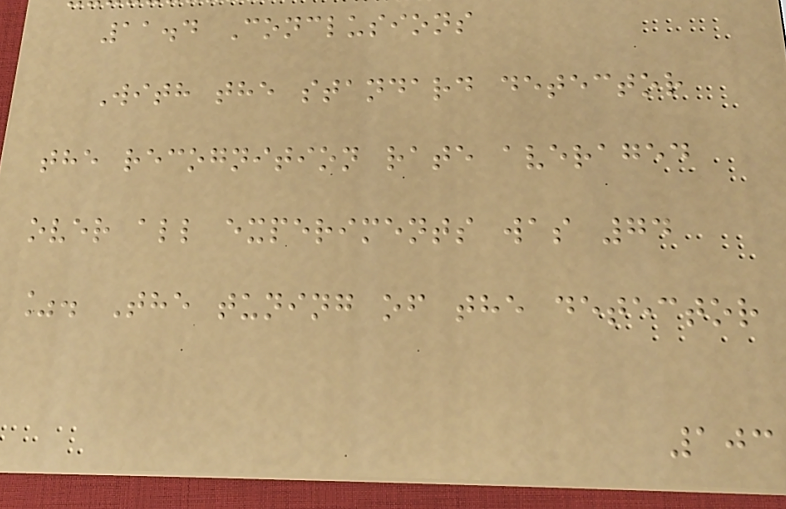11.4 Conclusions
With the standard detector
the recognition rate averaged
over all experiments was 74
%. The tuning of the detector
103
